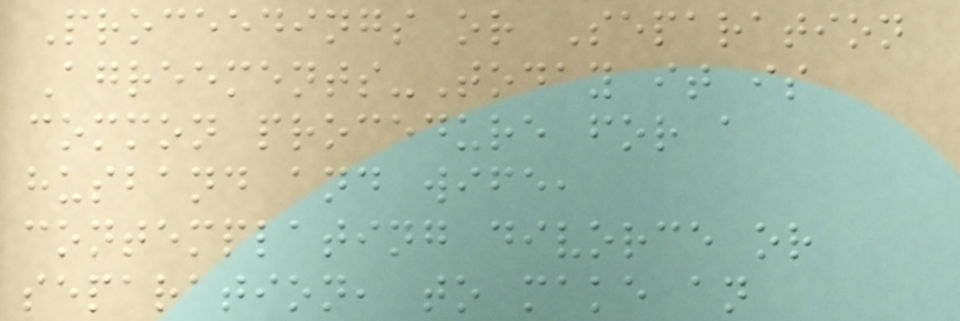Proceedings or Separation
Agreements-Today it is
common procedure for a
husband and wife,
contemplating divorce or
separation, to make an
